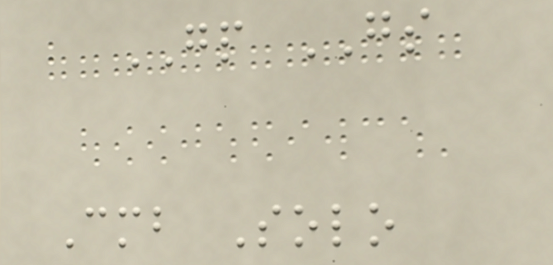GP GS
Cmb Solo
